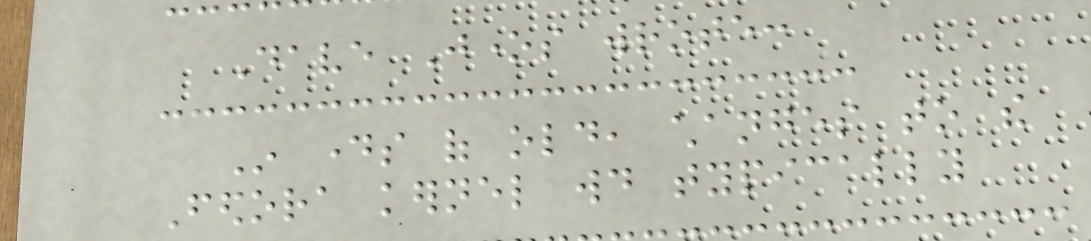Dave Jones wrote:
In days of old, changes to the
Fedora kernel would typically
